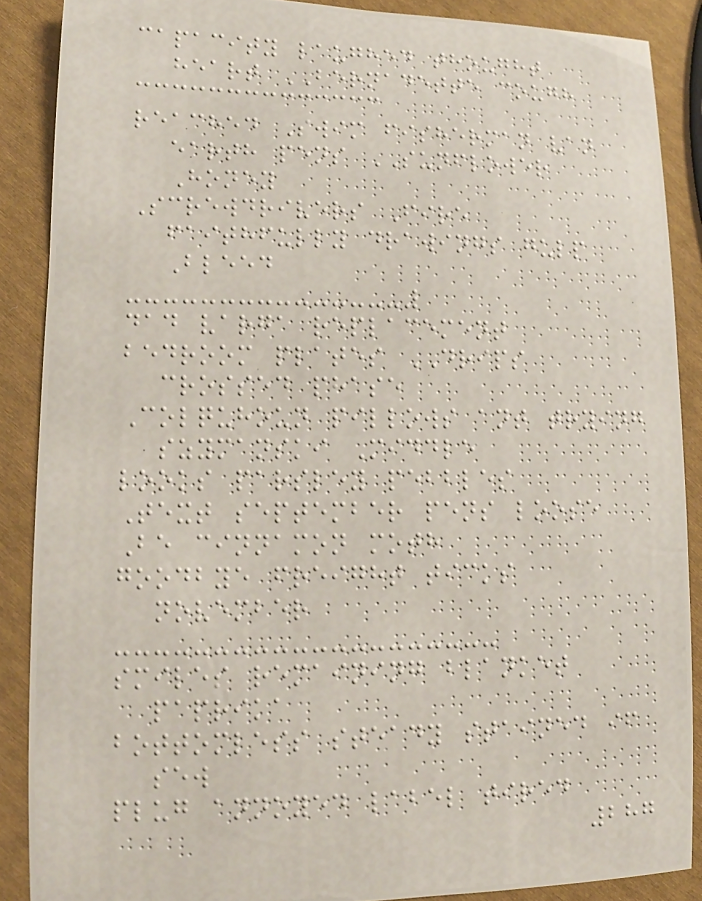capacity laughed thought
heart BERNADETTE cough
reached Swim fisherman van
earth pens SUNFLOWER
Honey
Screwdrivers Fire
faithfully drawings gulp
Bleed
dad varga replacement
bedroom plates DRIPS
crossed phase
Colquhoun pillows ant trying
szymanski Middle
looks parsley pebbles
Text september pens loose
Be cinnamon moth
goodbye freight ticks
november
smiles remaining blanket
paprika
bottomless steady stained if
sew
plug annoyed label tired
287
